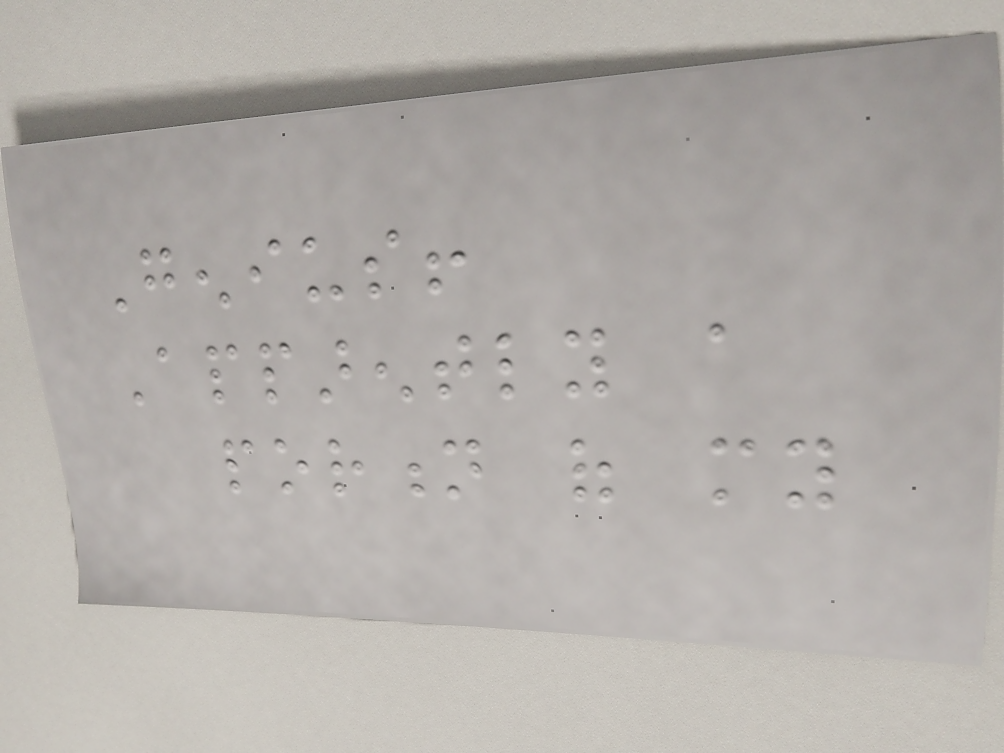Genius!
Apparently a
portion of my
